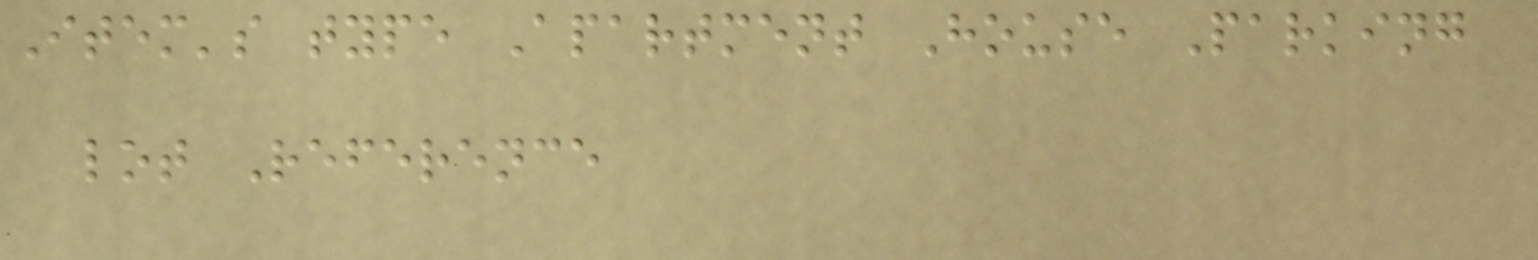Item's type Apartment House Parking
lot Reference
